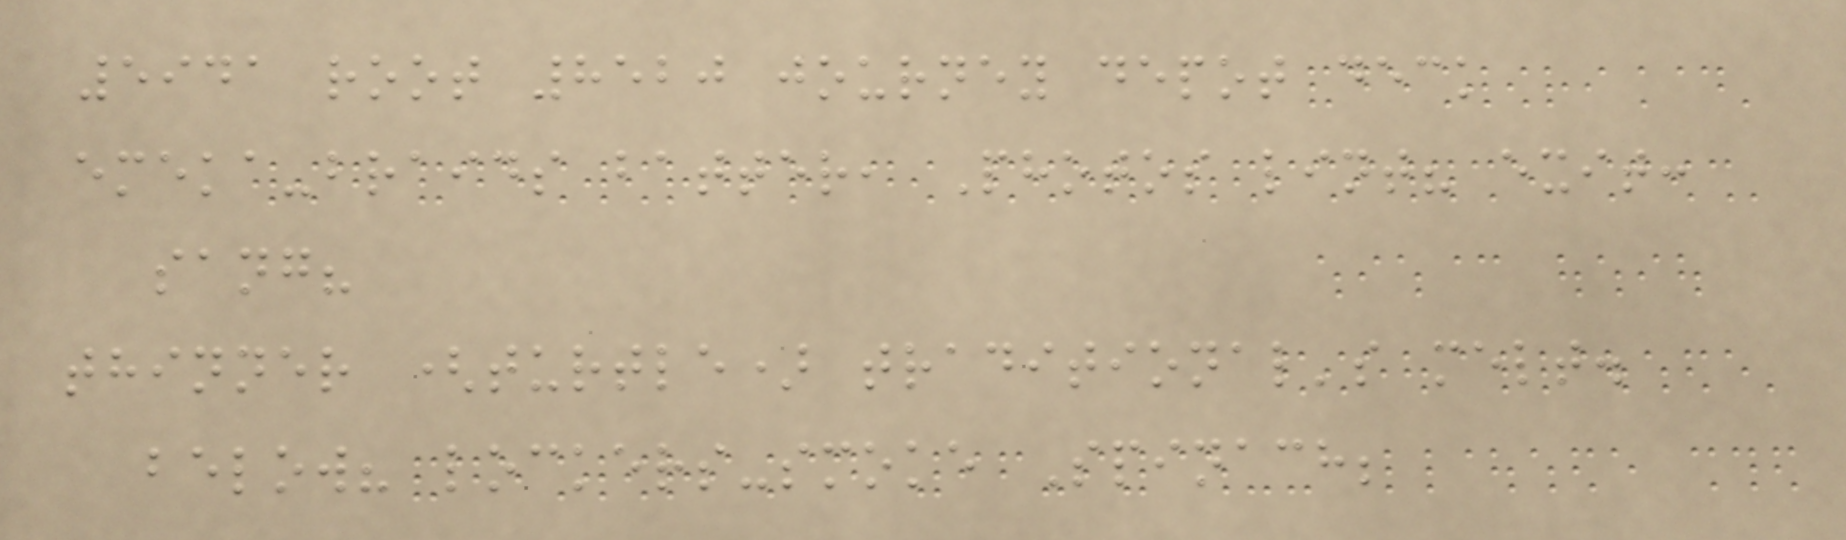5941 root 8520 journey depot deck
emeka-braids batter, Photos lint? exit:
sang?
thinner (turtle) traditional's melt.
below? lockers-smoke Spinach;
